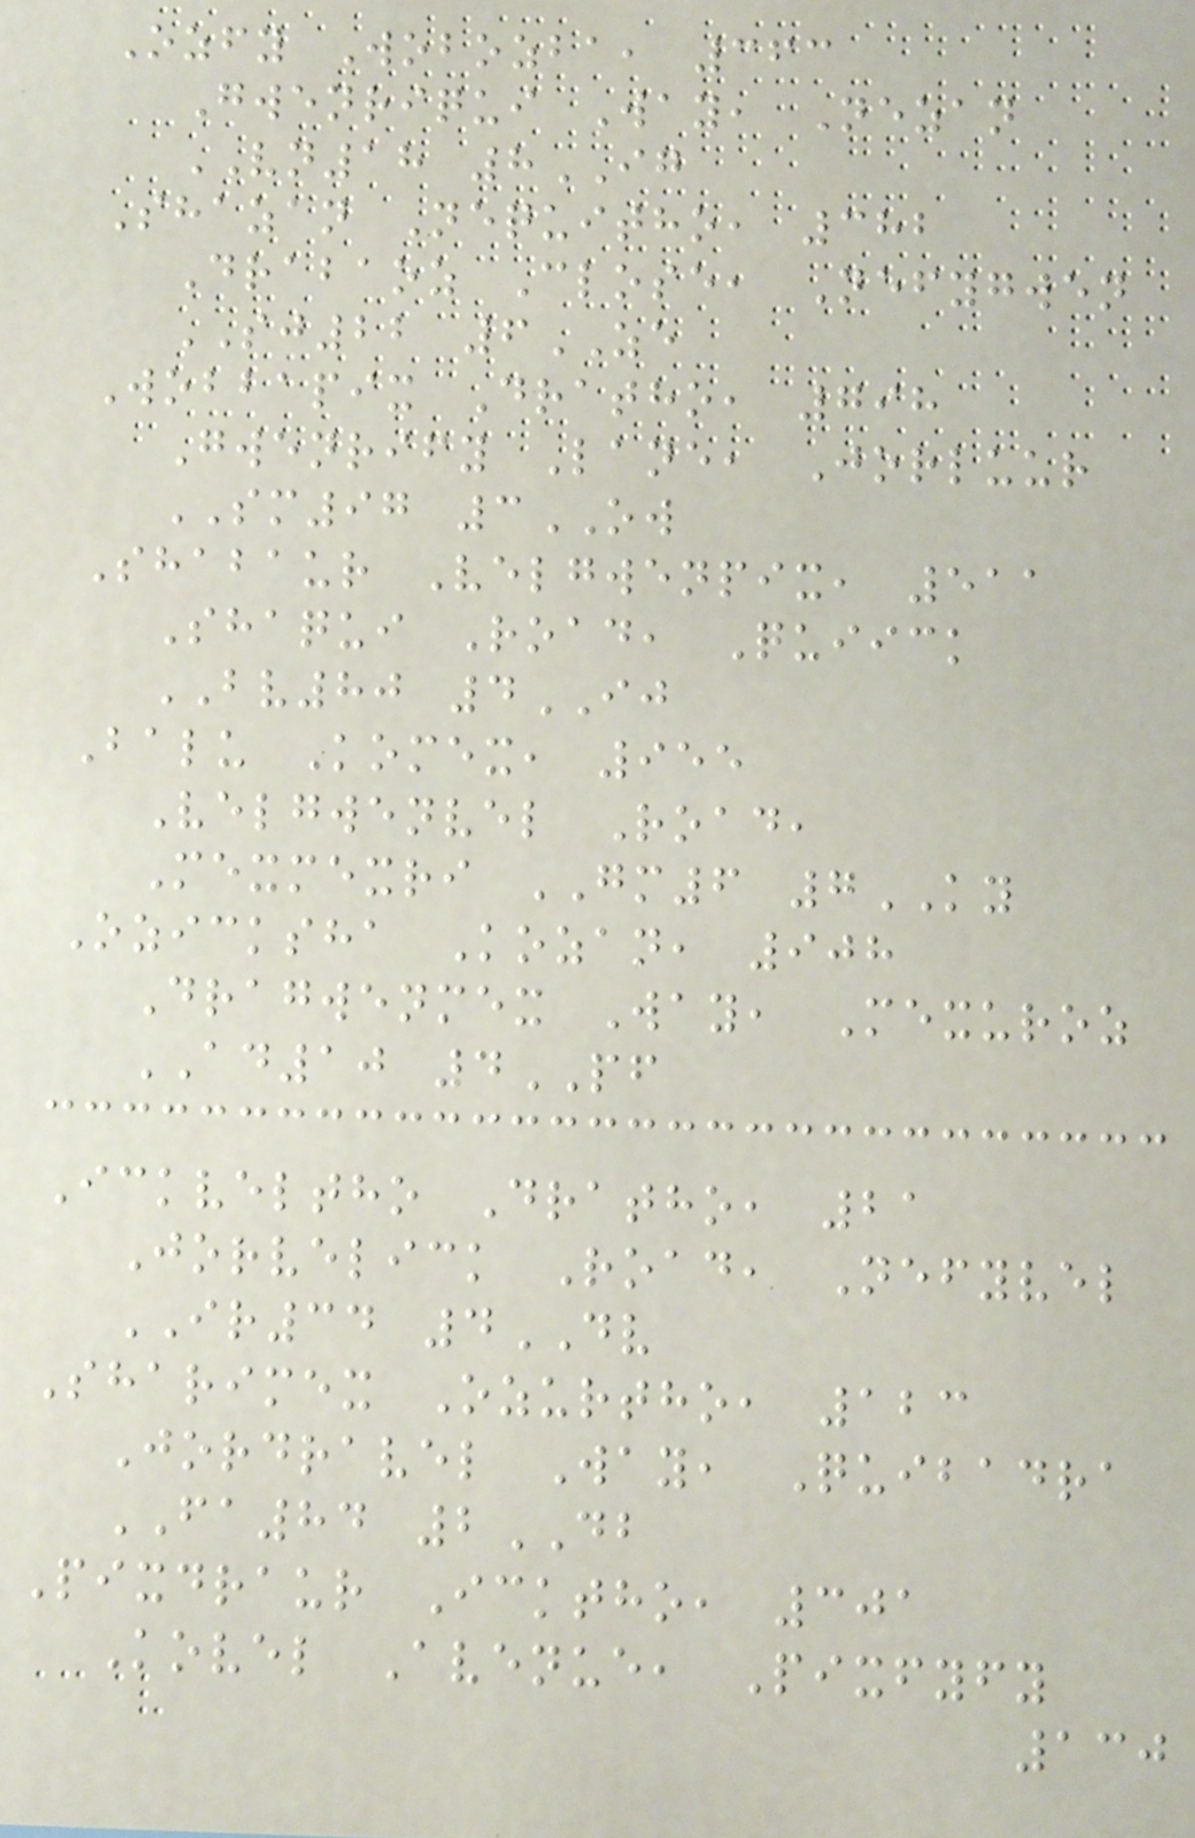Ozfy Wobozba, 363
Gwenriqui Way, Nezan
VN18 8IG
Shazan Nequitho, 382
Drabaoz Close, Nefygwen
SJ22 6ZE
Wobbapix Dratho, 798
Gwenrify Lane, Jorluur
SM97 3OW
Shabaur Velgwenpix, 511
Shaqui Road, Quiick
BV80 4IJ
Balu Komex, 955
Velgwenvel Road,
Mexmexri GM6 7KY
Ozicksha Kozan, 908
Dragwenmex Way, Mexuroz
AD10 4PF
Ickveltho Dratho, 21
Jorvelick Road, Nefyvel
IR34 4DV
Sharimex Ozurtho, 123
Jordravel Way, Quibadra
FA84 2DB
Pixdraur Icktho, 301
Kovel Avenue, Pixfyfy
130
